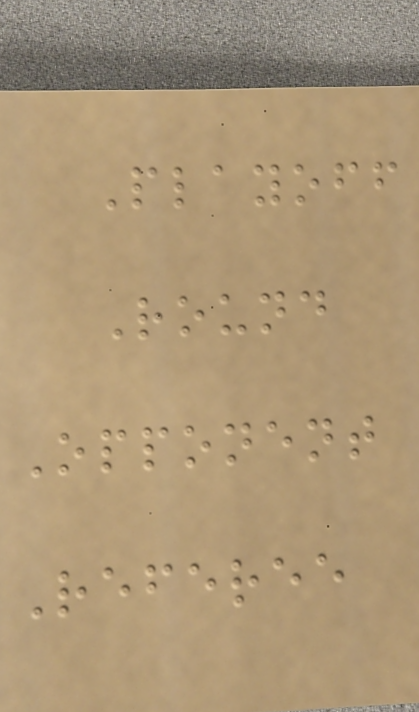Playoff
Round
Opponent
Referee
